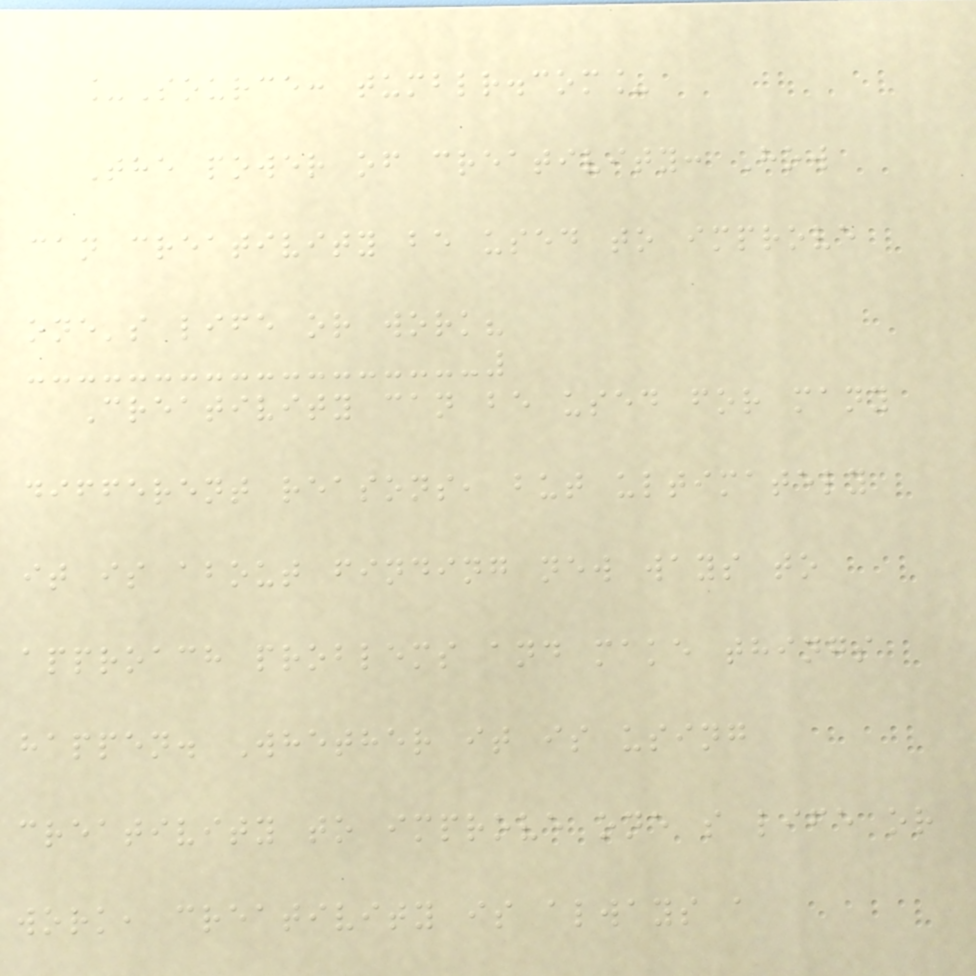_Source: tumblr.com_
The power of creativity: How
can creativity be used to improve
one's life or work?
Creativity can be used for many
different reasons, but ultimately
it is about finding new ways to
approach problems and make things
happen. Whether it is using
creativity to improve one s life or
work, creativity is always a
